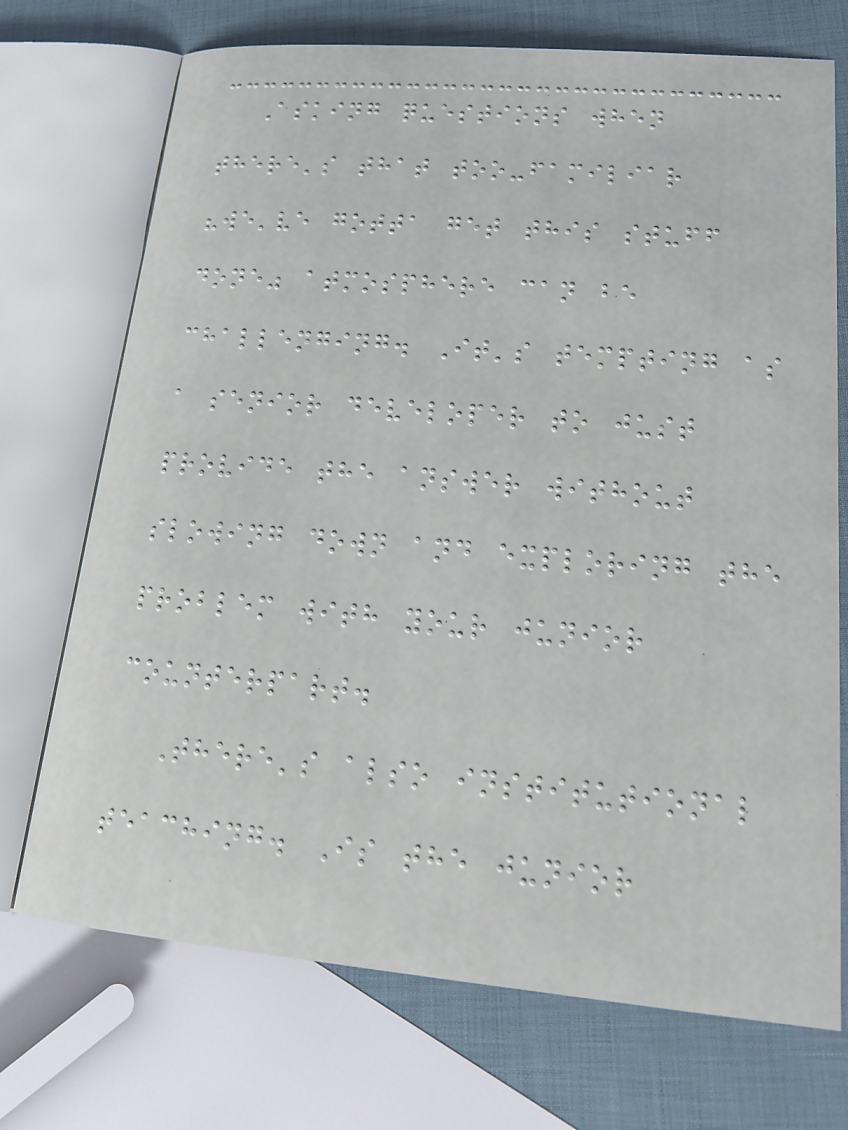Asking questions when
there's that too-familiar
"we've gotta get this stuff
done" atmosphere can be
challenging. It's tempting as
a senior developer to just
provide the answer without
slowing down and exploring the
problem with your junior
counterpart.
There's also institutional
teaching. Is the junior
